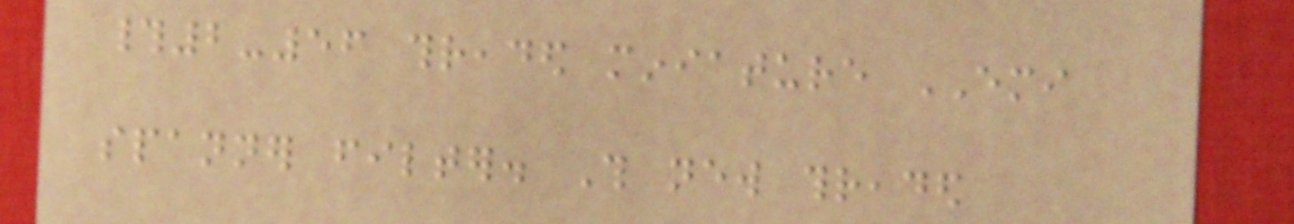#2-56 threaded miniature EMI
spanner filter. This new threaded
